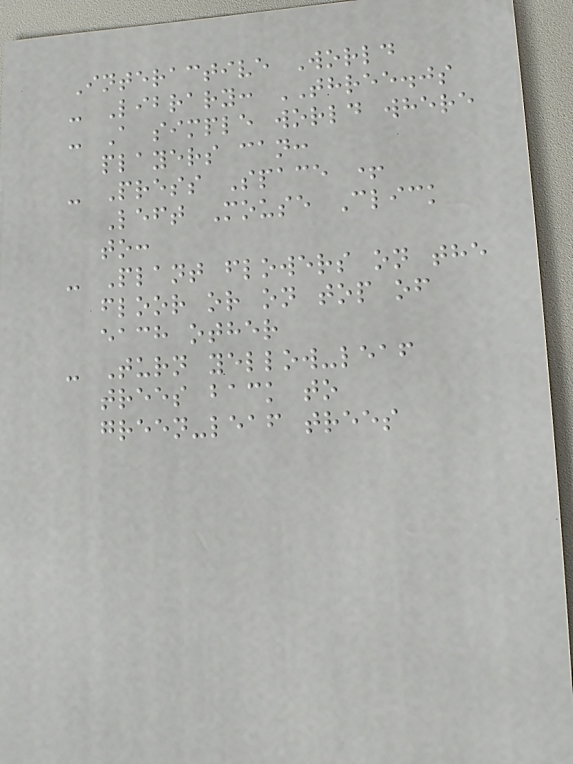Interactive World
- Library: THREE.js
- A simple world where
players can:
- Press Space +
Left Mouse Click
to:
- Plant flowers on the
floor or on top of
each other
- Turn yellow-leaf
trees back to
green-leaf trees
